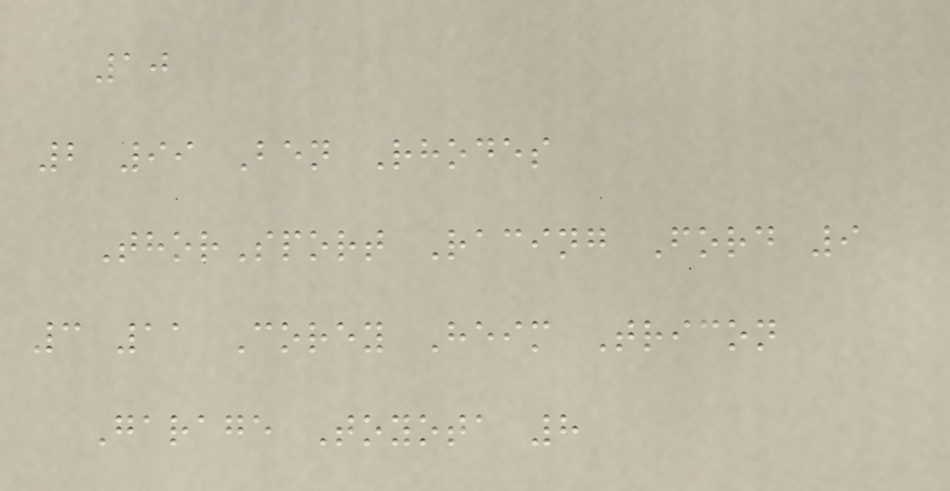10
2 99 Ben Rhodes
ThorSport Racing Ford 9
3 11 Corey Heim Tricon
Garage Toyota 8
